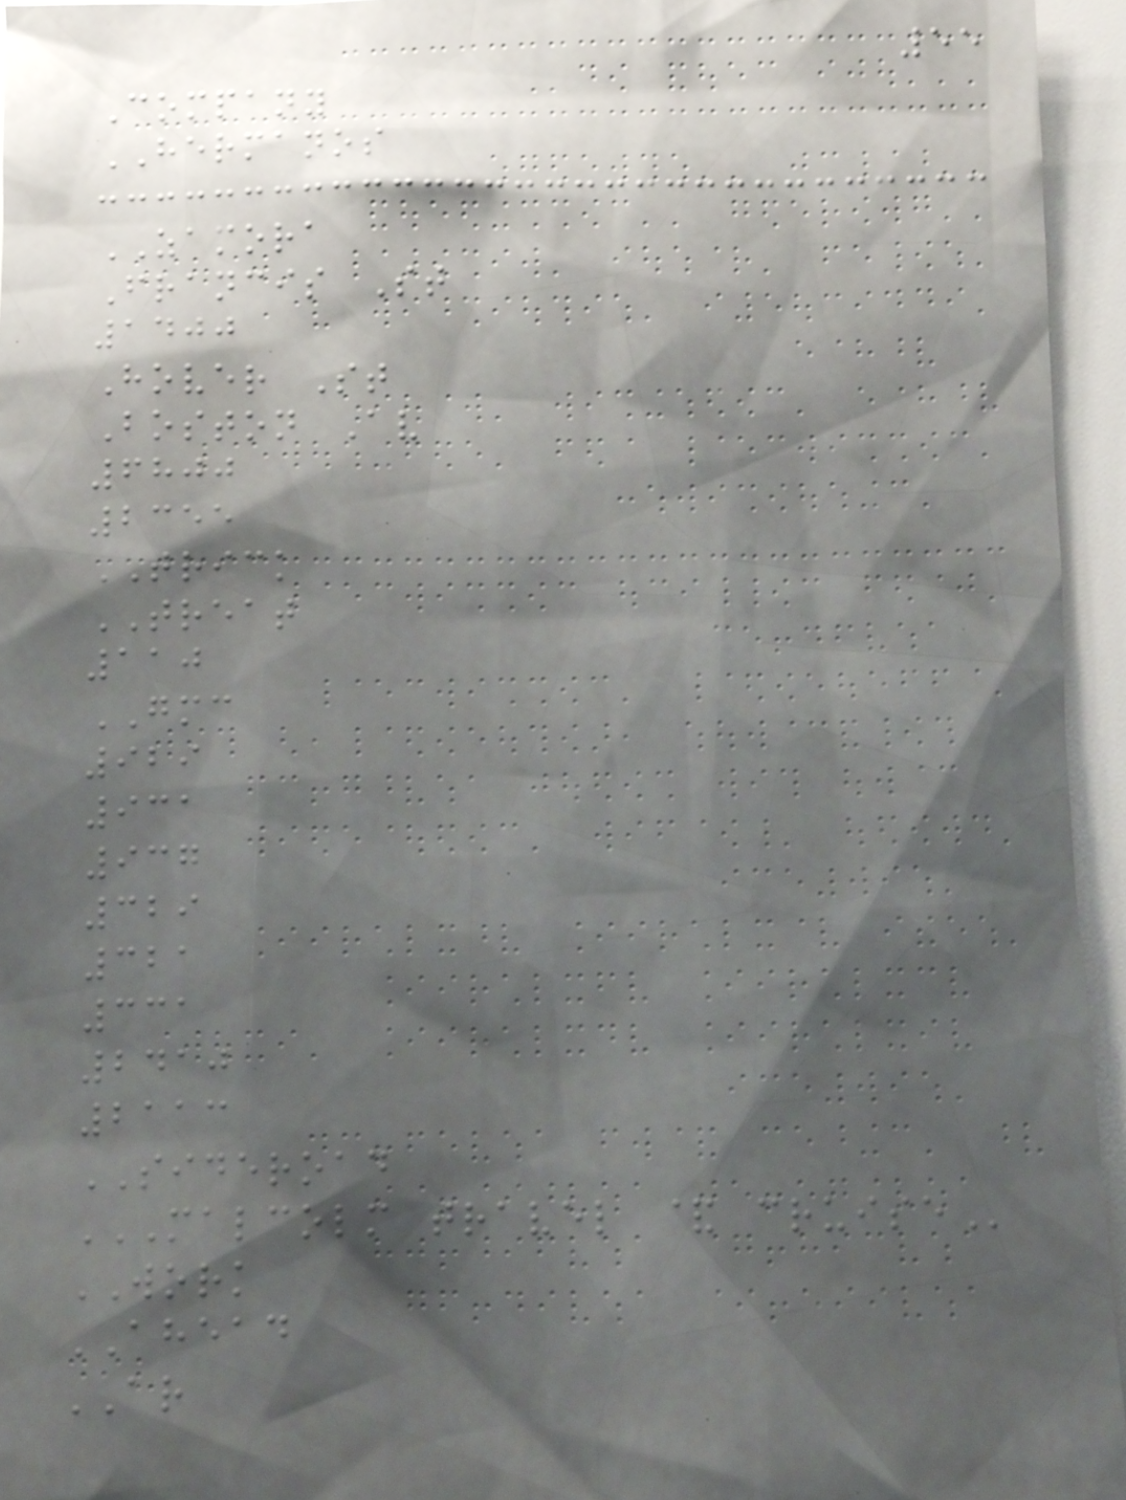55
Company
HERMANOS
ZAMORA
Francis St
1400
Hover St
Boston Av
6800
2355
TRICK
TREAT
110
GMC
929
931
937
329
321
331
2410
2113
SIDEROAD
MALCOLM TRAVEL & CRUISE
WORK
AHEAD
AR
